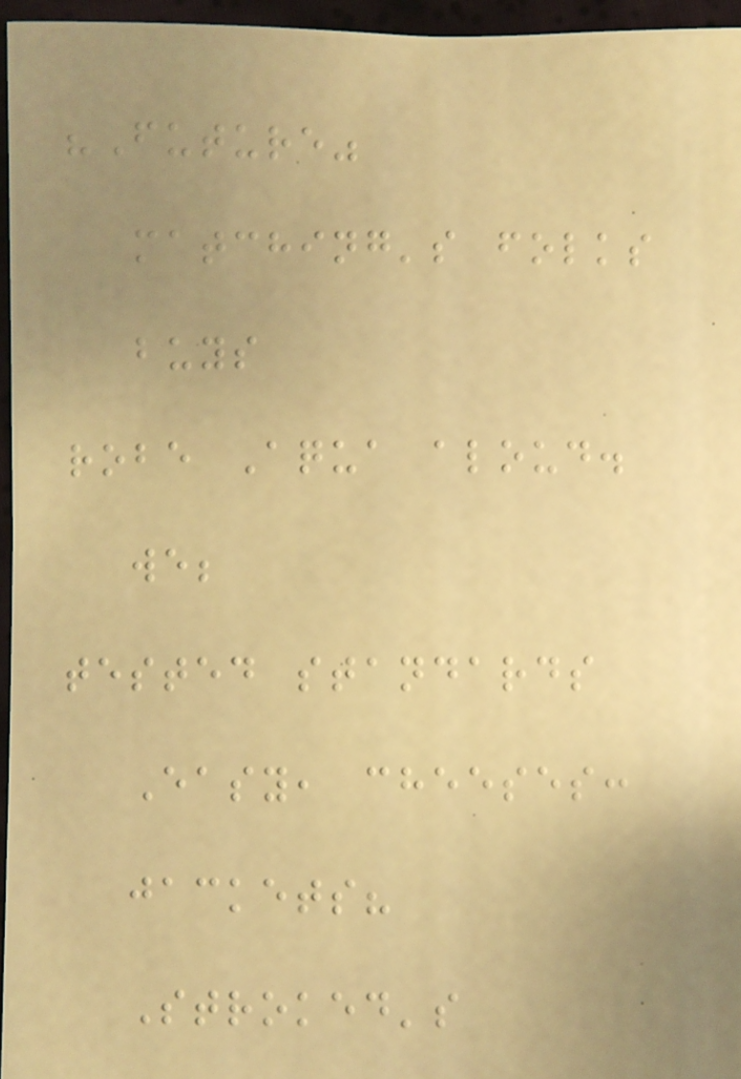"Future"
matching's folks
buys
robe Aqua aloud.
we;
tested standards
Easy, cheeses:
jackets?
Stroked's
